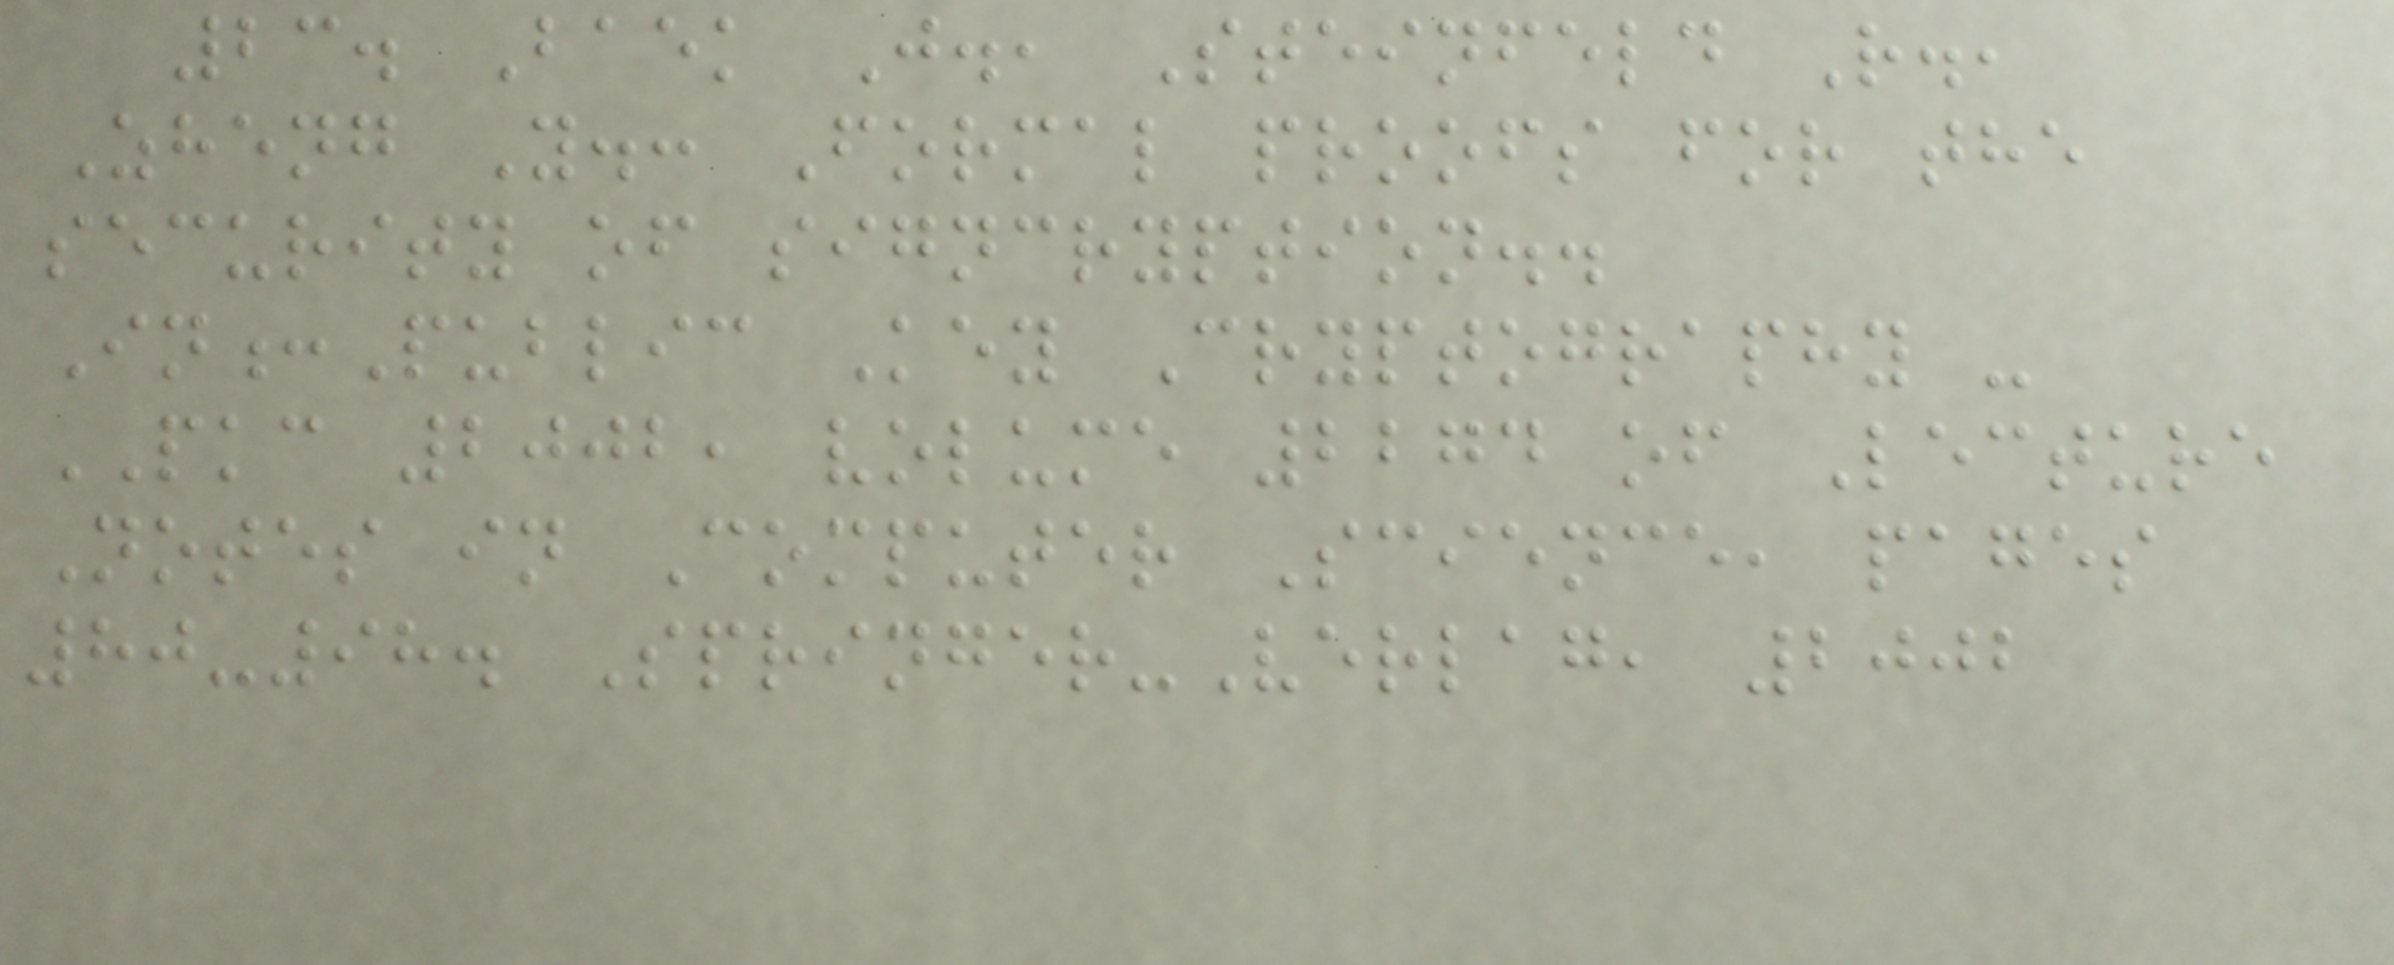23. Baek J., Steinfeld R.,
Zheng Y.: Formal proofs for the
security of signcryption..
In:Public Key Cryptography -
PKC 2002, volume 2274 of Lecture
Notes in Computer Science, pages
80-98. Springer-Verlag, 2002
